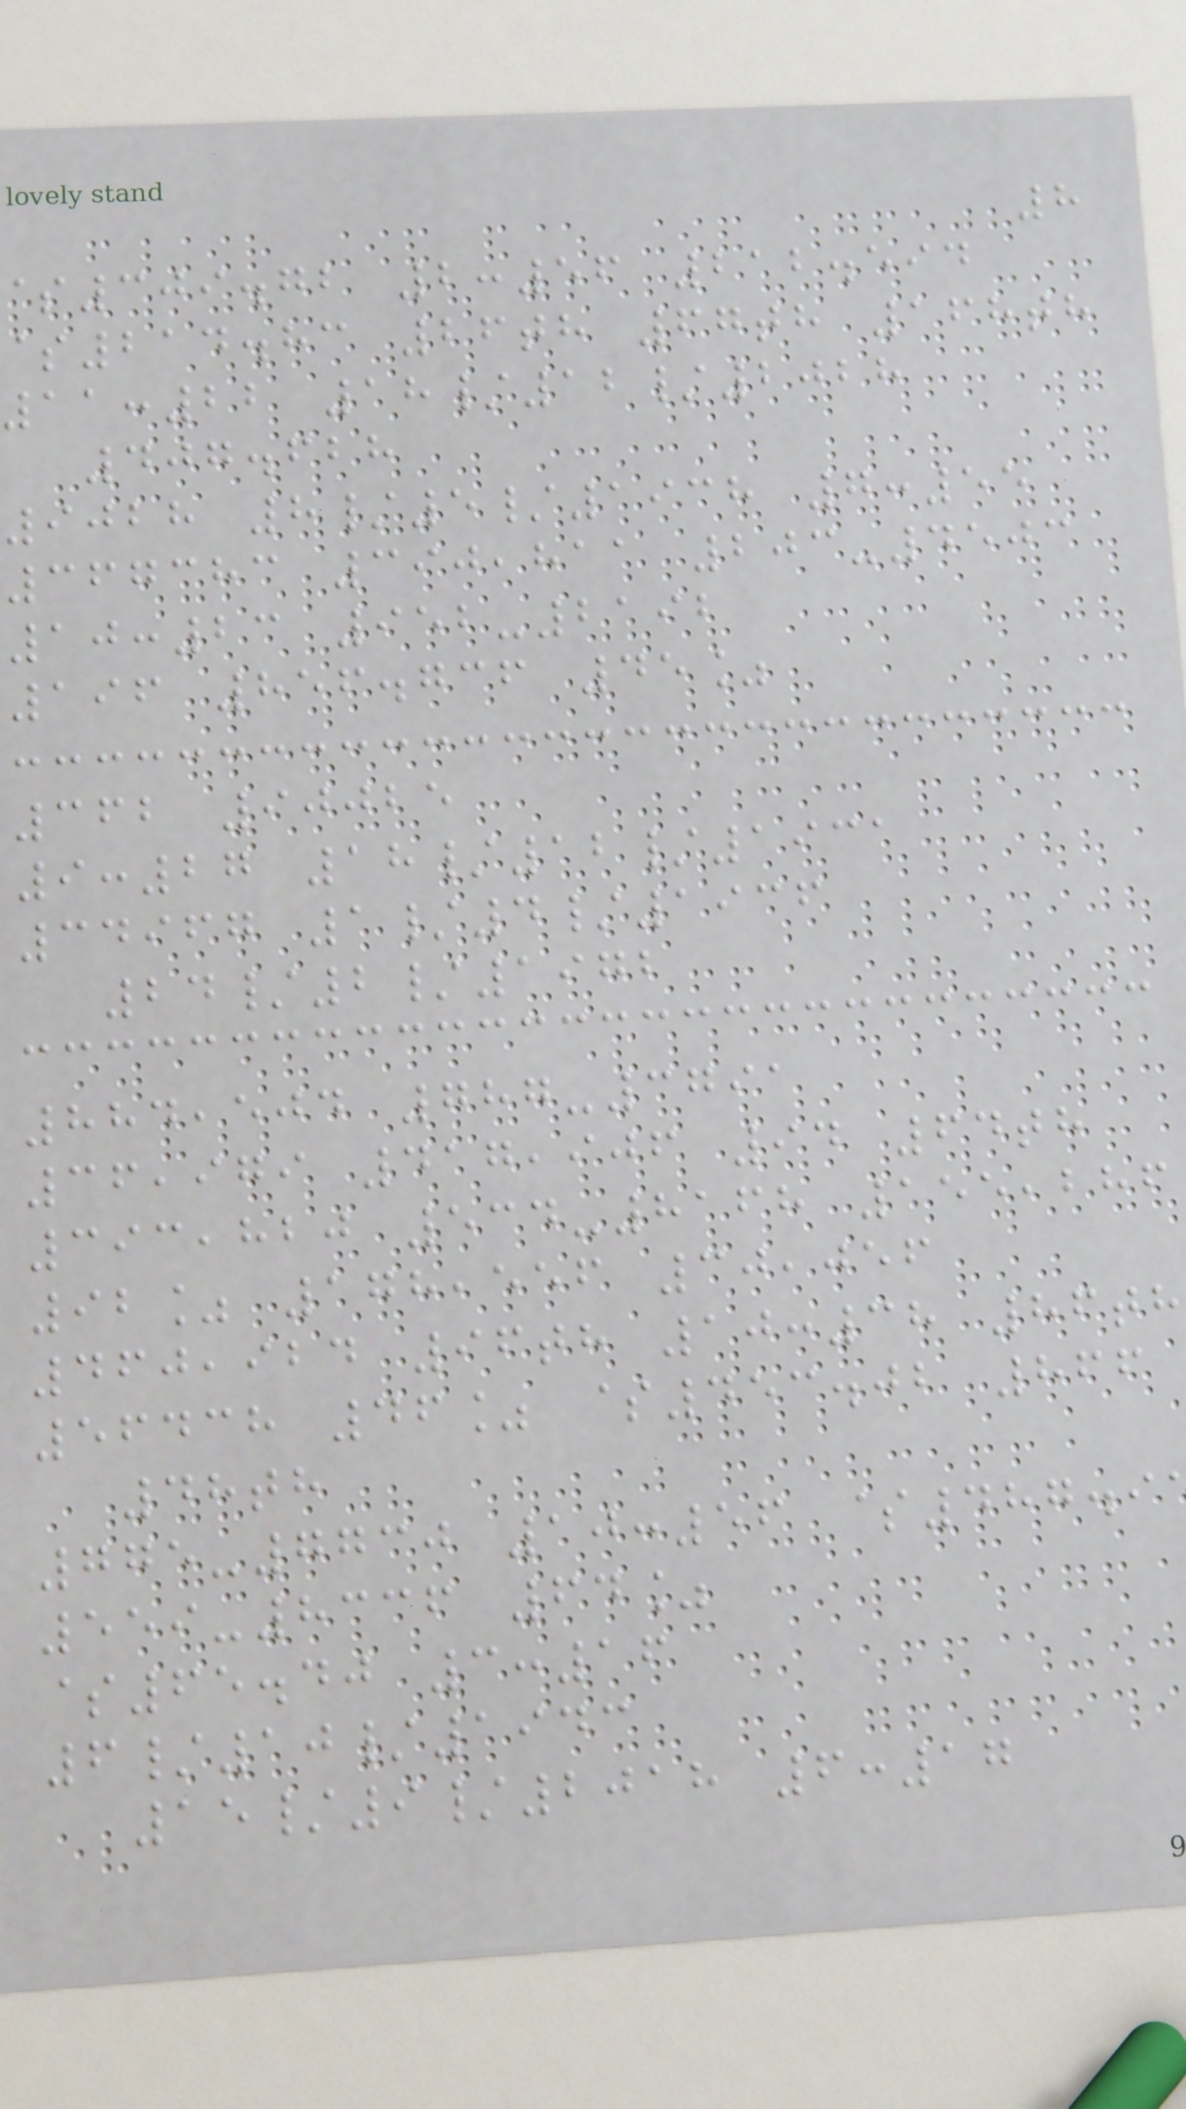8
309.72 2:56 212.594
214.83 26th 67th 168th
11:22 18/12/2028
407.628
9028 8/5/1938 7:55
367383 390,811 203-4503
10:23 952-2192
196 856.736 45%
362 90025
9:27 18/12/1931
34967 1/4/1936
24/2/1972
884,504 787-3791
36,979 417,906 94 64th
393,820 534-8168 155,286
92% 178,556 30,056
460,924 96th 10:38 86th
56438 46% $453.02 866
48th
775-7730 10:56 $487.9
559-8336 64%
$65.40 3:16
6/10/1943
15/9/2018 6:17
